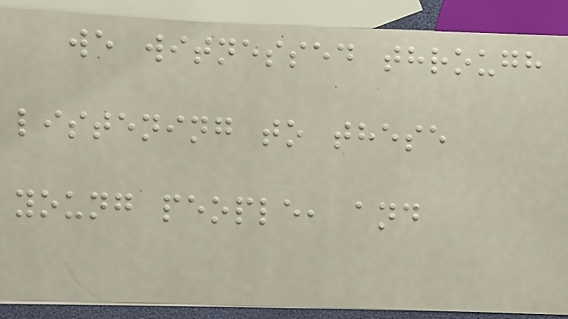we witnessed through
listening to these
young people, and
